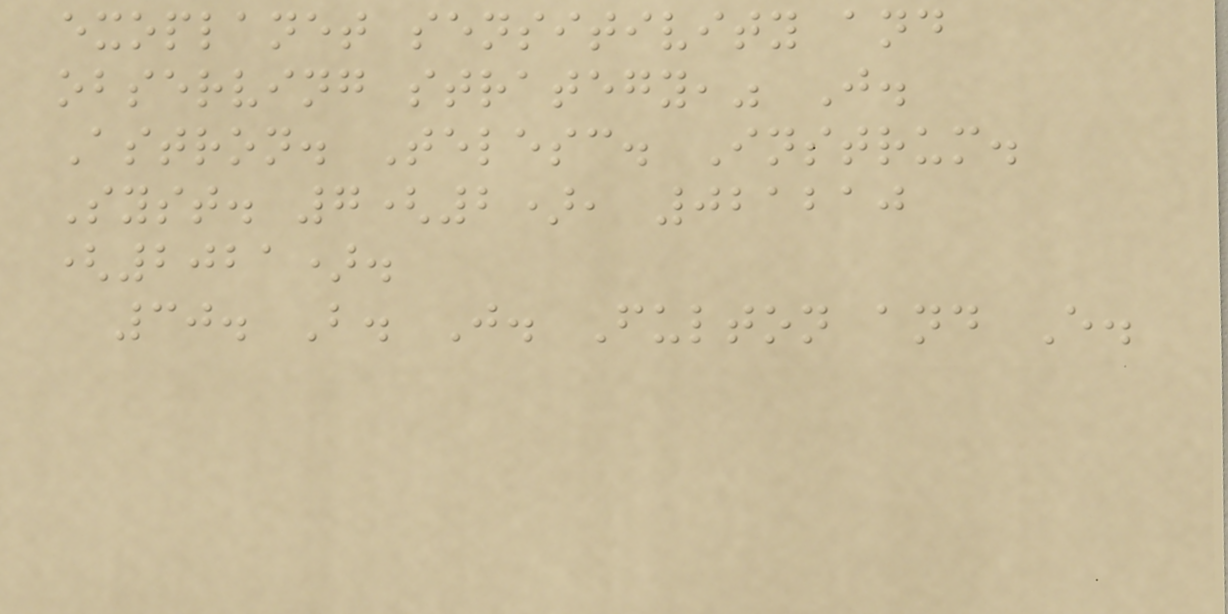exoplanet sensitivity and
observing strategy," J.
Astron. Telesc. Instrum.
Syst. 7(2), 021210
(2021).
30. B. J. Fulton and E.
